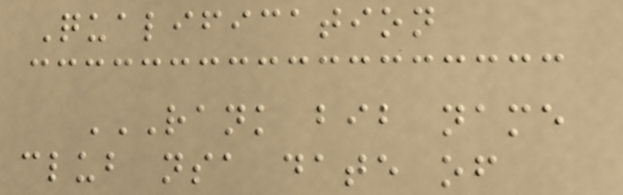Qualification
RANK BIB NAME
CLUB NSA DATE OF
